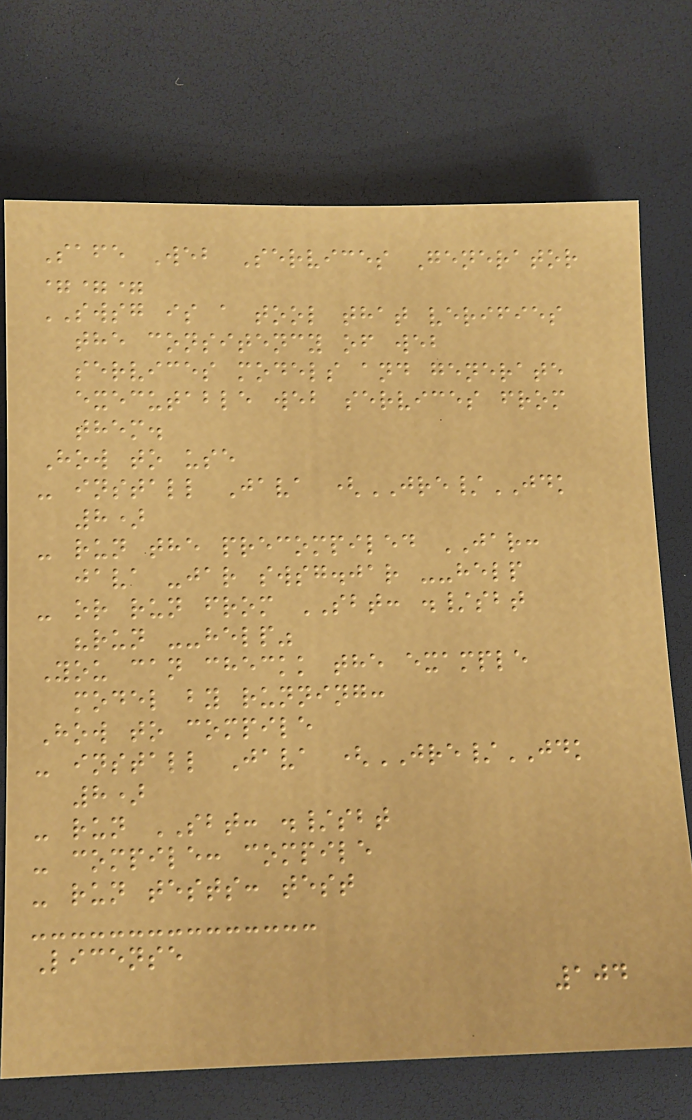Safe Web Services Generator
===
SWSG is a tool that verifies
the consitency of web
services models and generate
executable web services from
them.
How to use
- install Java (JRE/JDK
8)
- run the precompiled JAR:
java -jar swsg.jar --help
- or run from SBT: ./sbt
"run --help"
You can checkk the example
model by running:
How to compile
- install Java (JRE/JDK
8)
- run SBT: ./sbt
- compile: compile
- run tests: test
License
104
